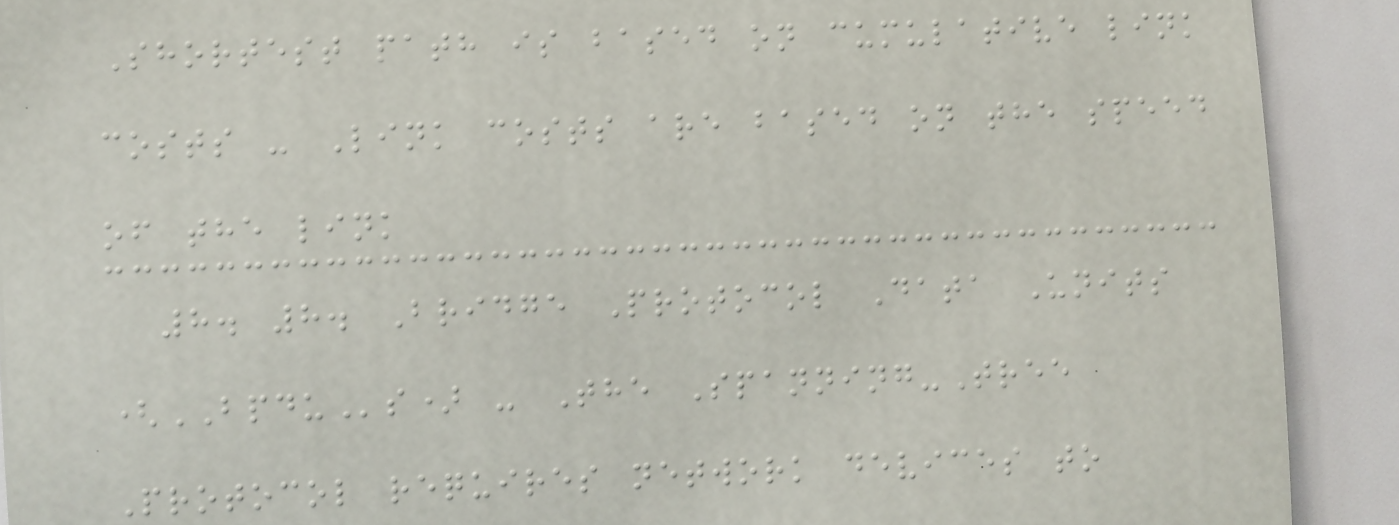Shortest path is based on cumulative link
costs - Link costs are based on the speed
of the link
8. 8. Bridge Protocol Data Units
(BPDUs) - The Spanning-Tree
Protocol requires network devices to
